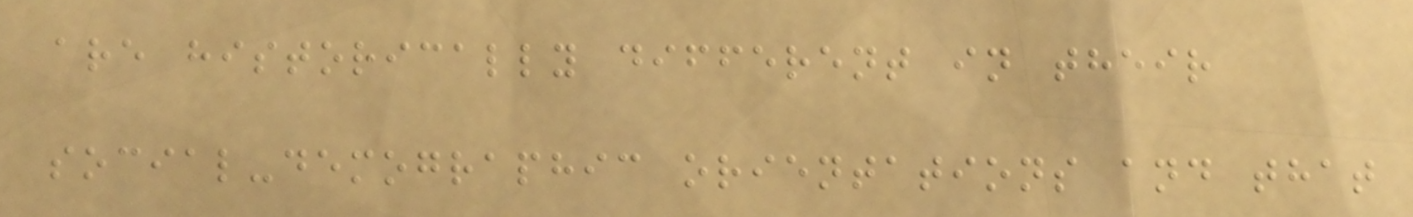are historically different in their
social-demographic orientations and that
